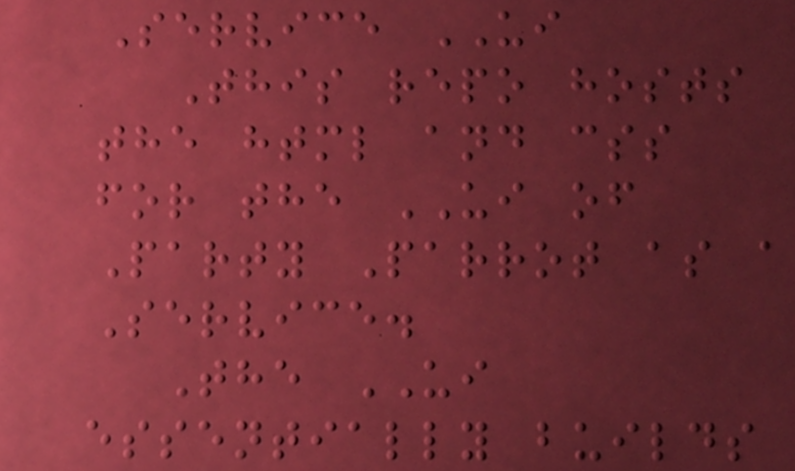Service UI
This repo hosts
the html and css
for the UI of
Party Parrot as a
Service.
The UI
essentially builds
